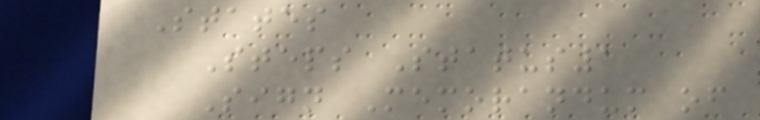States
Steps Status1
Sign Memorandum of
